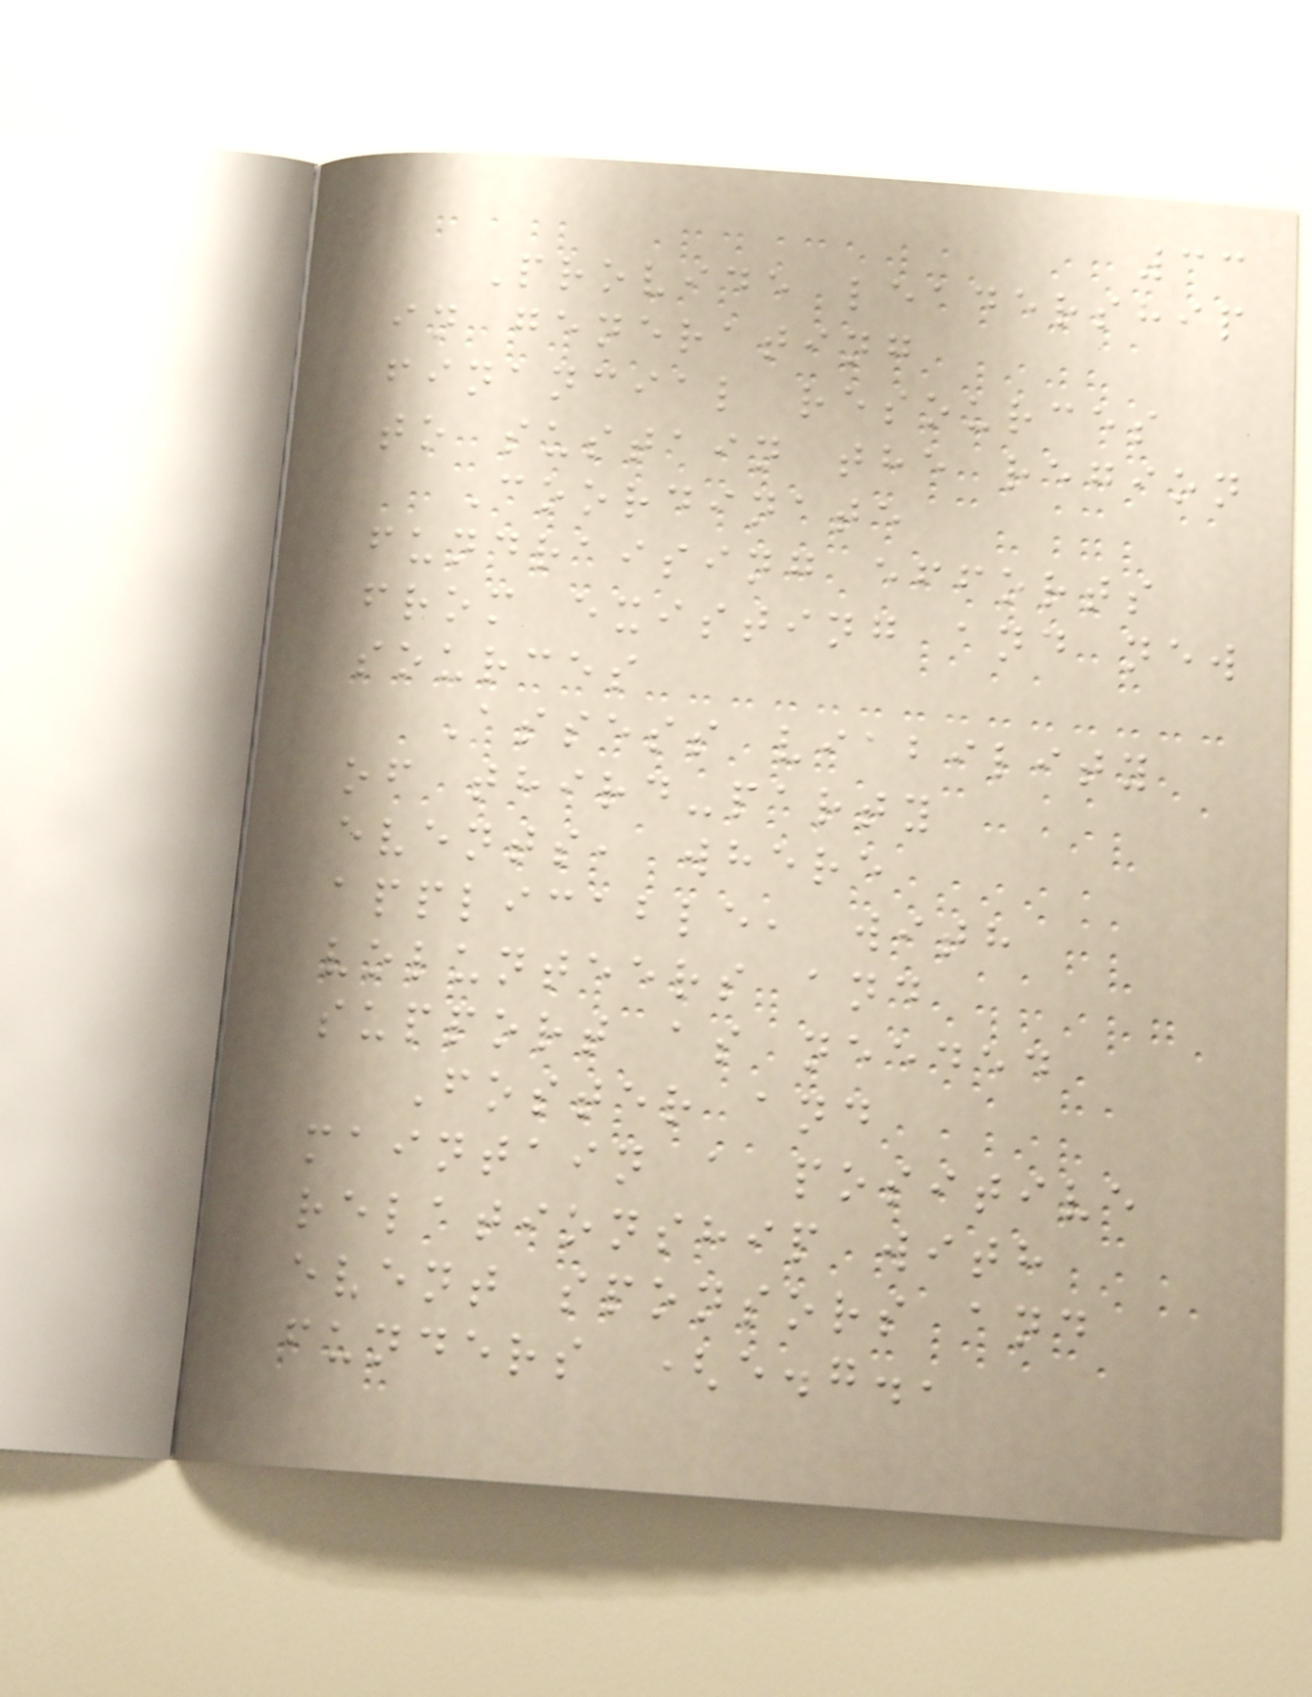33
Provide leadership
in generating
financial resources
to sustain the region
Coordinate
fundraising efforts
from existing and new
sources
Assess viability
of third-party
events, where
applicable, with
volunteers and
support as needed
Foster and
maintain a positive
relationship with
event sponsors and
funders (e.g.,
